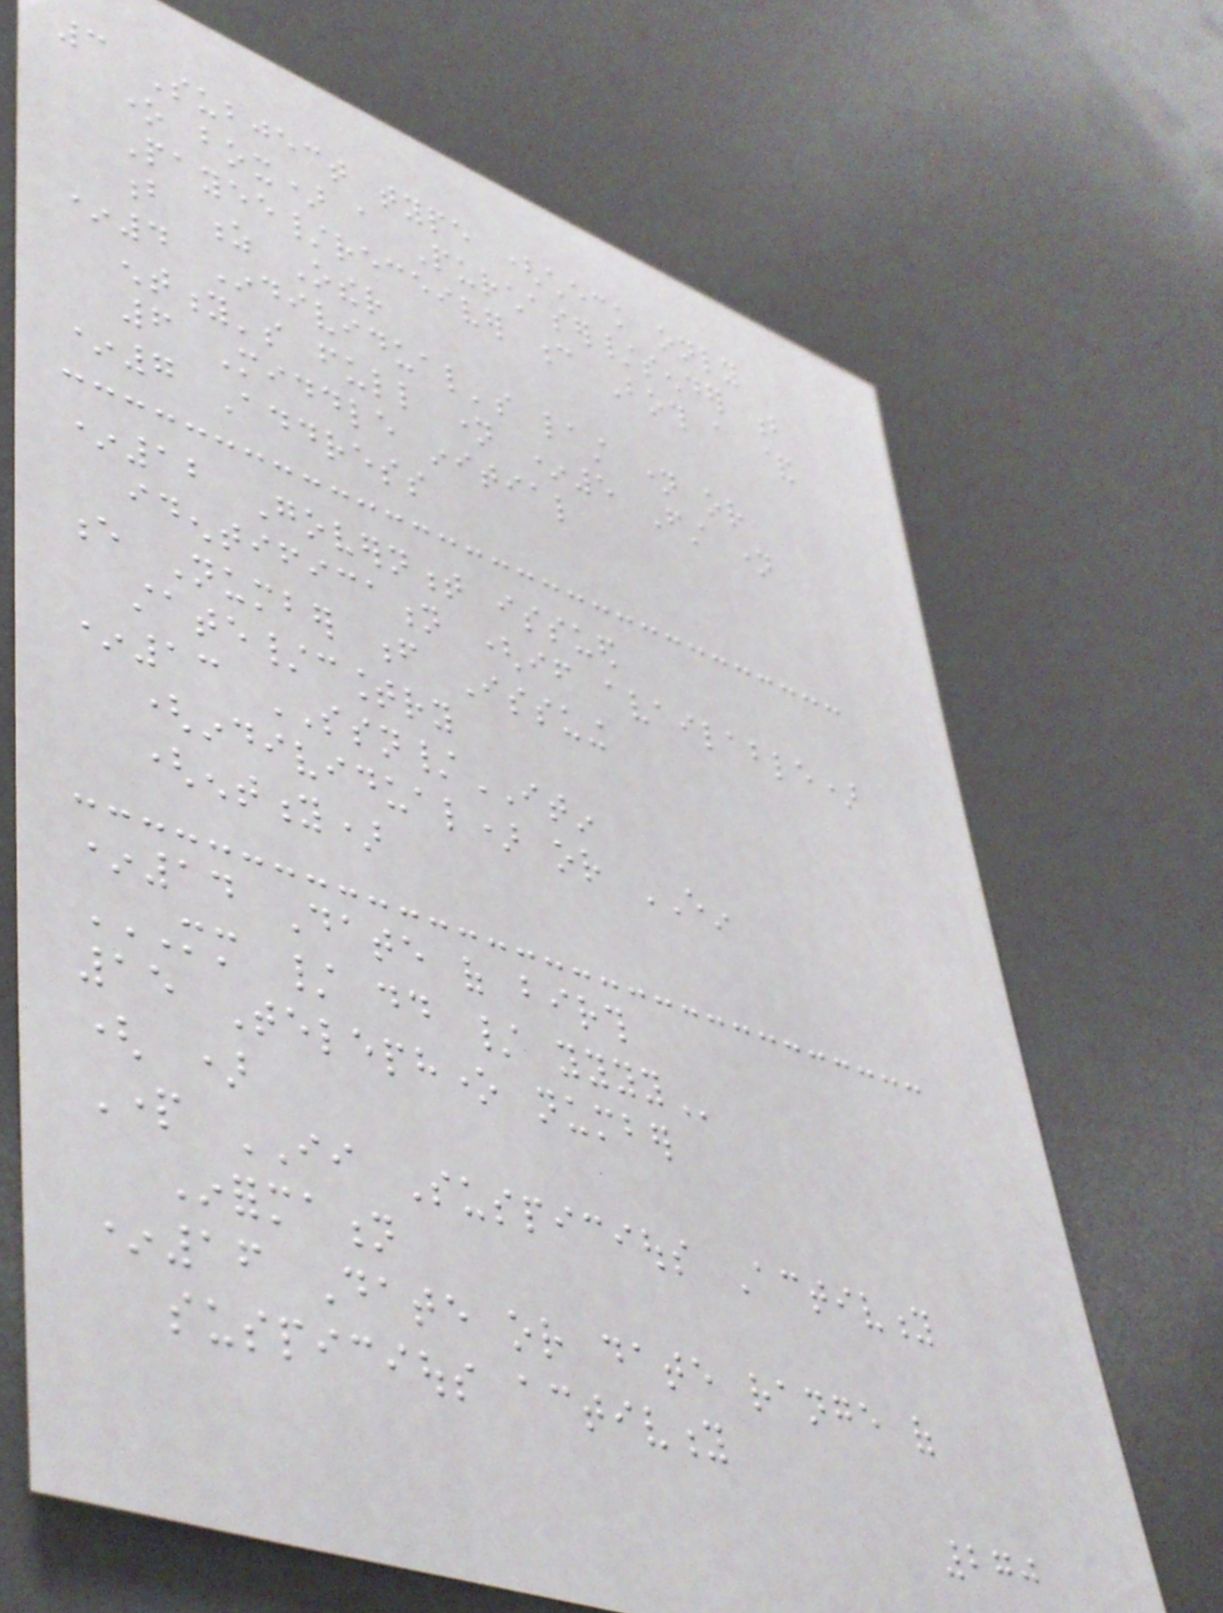3 Subject type (check only
one box) a Purchaser/sender b
Payee/receiver c Both a &
b z Other
*4 Individual's last name or
entity's full name *5 First name
6 Middle initial
*7 Address
*12 Government issued
identification (if available)
e Number f Issuing
state/country
*13 SSN/ITIN
(individual) or EIN
(entity)
*14 Date of birth
MM / DD / YYYY
15 Telephone number
( )
Part II Suspicious Activity
Information
*16 Date or date range of
suspicious activity
270
